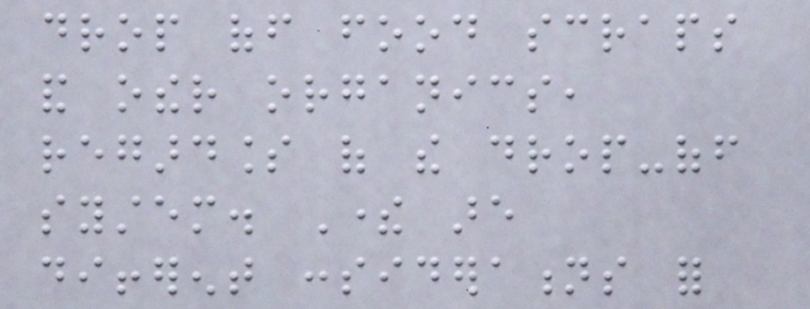drop off food scraps
and other organics,
regardless of the drop-off
system. There are
different considerations for
